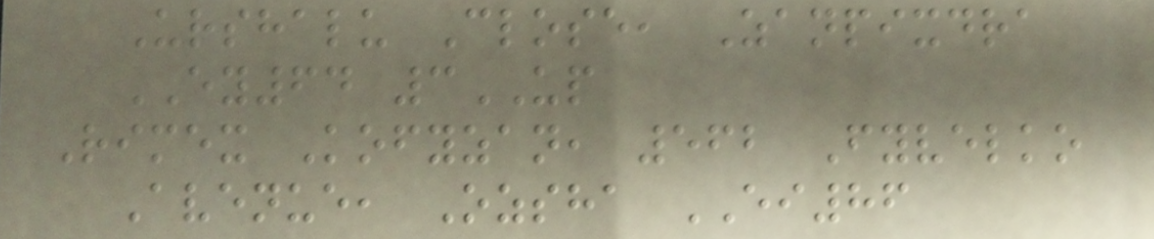Urshalu Close, Zanpixdra
EY64 3UP
Rimex Kofyzan, 562 Fyvelko
Avenue, Ozsha EI86
